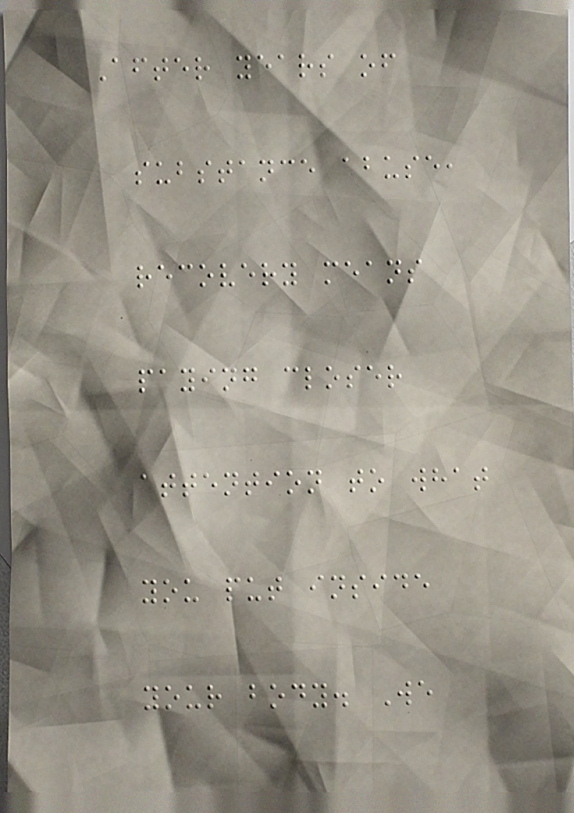After years of
substance abuse,
recovery means
paying closer
attention to what
you put inside
your body. We
